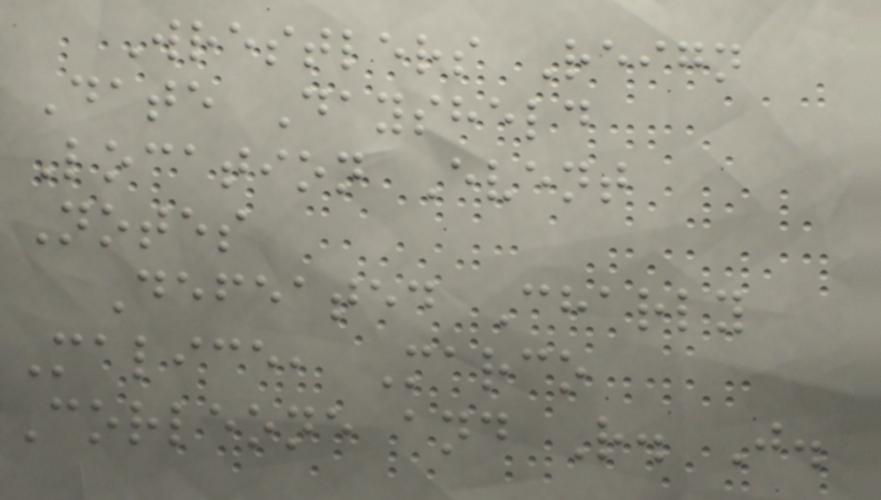Wrestlers Reign
Date Daysheld
Location Event
Notes
Defeated Charly
Malice, Marco
Corleone and R. J.
